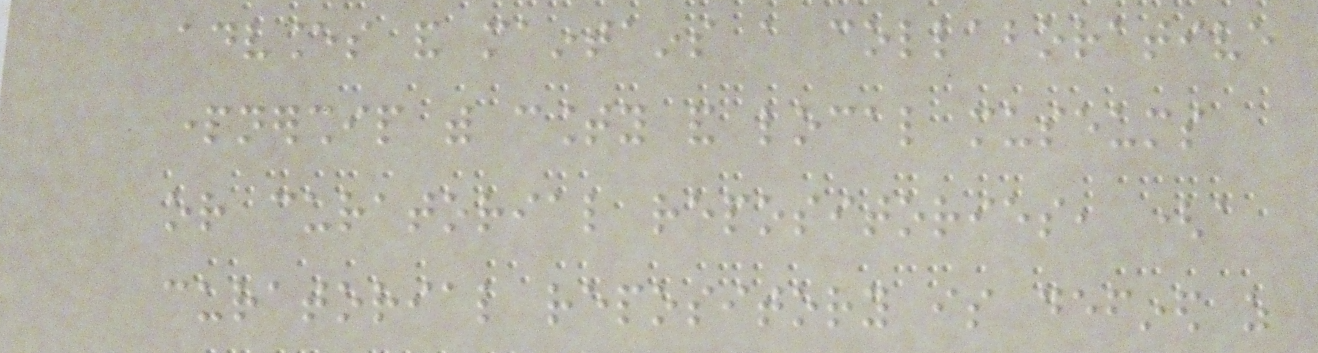advances and maintains a collaborative
partnership with county and local museums
or curatorial repositories, (a
curatorial repository is defined as
